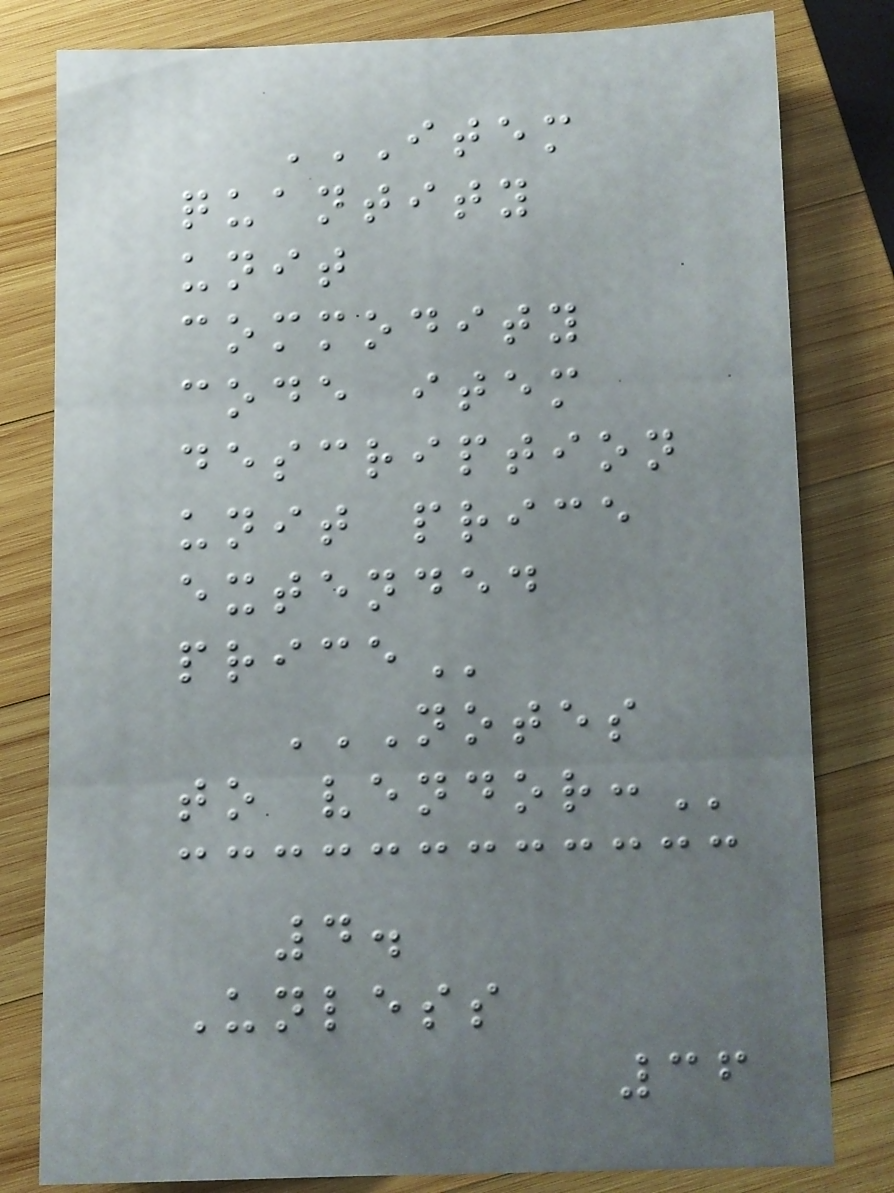ITEM
QUANTITY
UNIT
COMMODITY
CODE ITEM
DESCRIPTION
UNIT PRICE
EXTENDED
PRICE
NOTES
TO VENDOR:
4.
Unless
36
